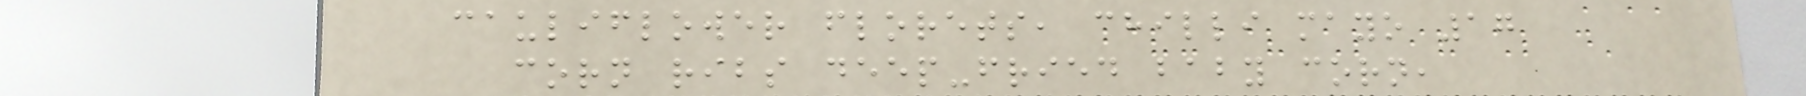cauliflower florets, chilli mayo 17
corn ribs deep-fried baby corn,
